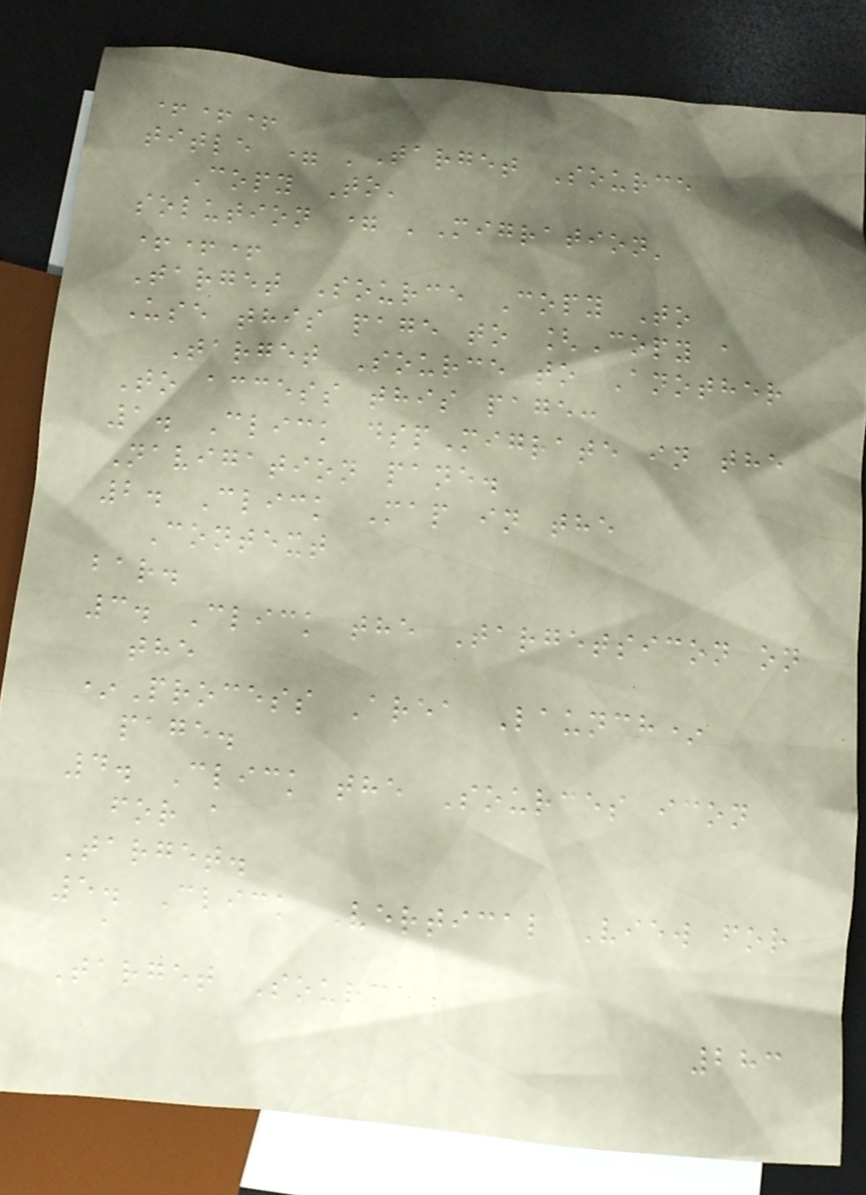+++
title = 'Target Source
Copy To'
solution = 'Migration'
+++
Target Source Copy To
Use this page to [Copy a
Target Source to Another
To access this page:
1. Click dspMigrate in the
Navigation pane.
2. Click Map in the
Context
bar.
3. Click the Targetsicon on
the
*Process Area Launch*
page.
4. Click the Sources icon
for a
Target.
5. Click Vertical View for
a
Target Source.
283
